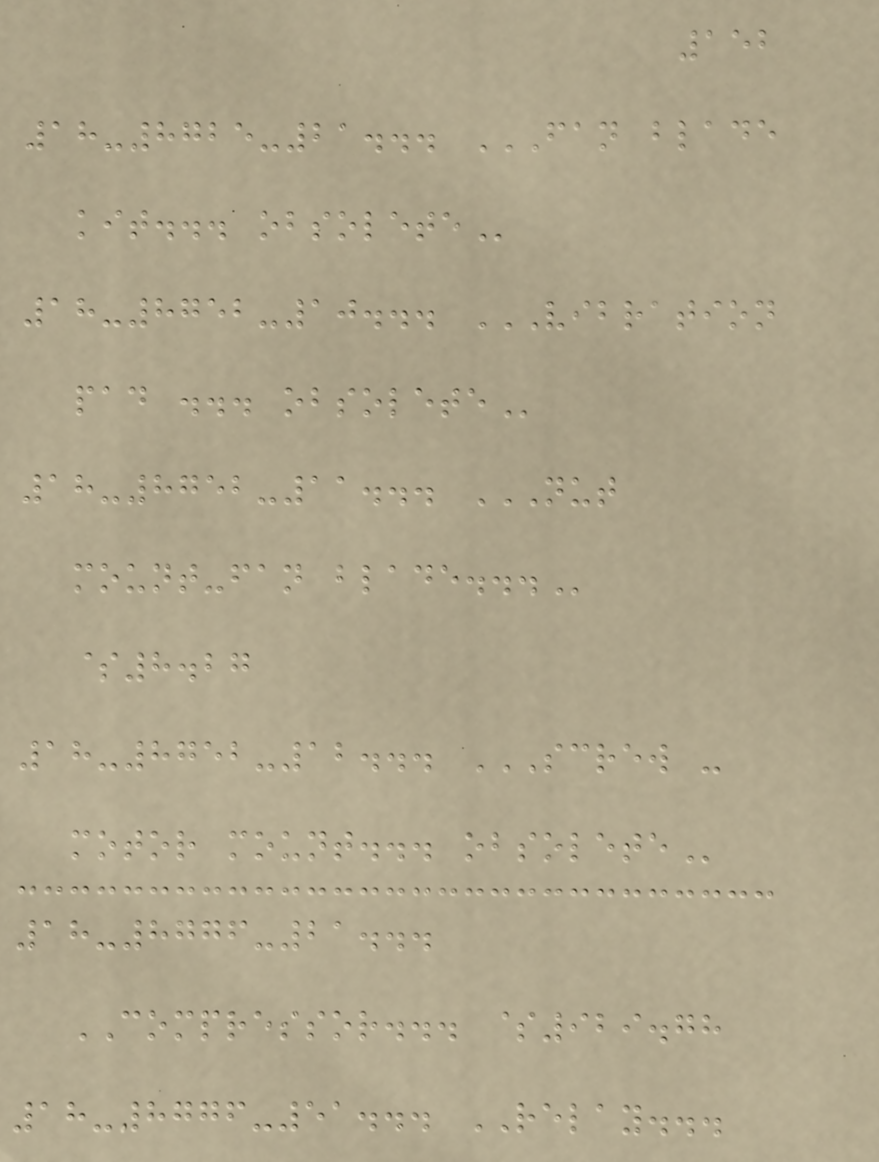152
18-8725-21... FAN BLADE
KIT... OBSOLETE
18-8752-10... VIBRATION
PAD ... OBSOLETE
18-8752-11... NUT
MOUNT-FAN BLADE...
$8.27
18-8752-12... SCREW -
MOTOR MOUNT... OBSOLETE
18-8776-21...
COMPRESSOR... $929.78
18-8776-51... RELAY...
